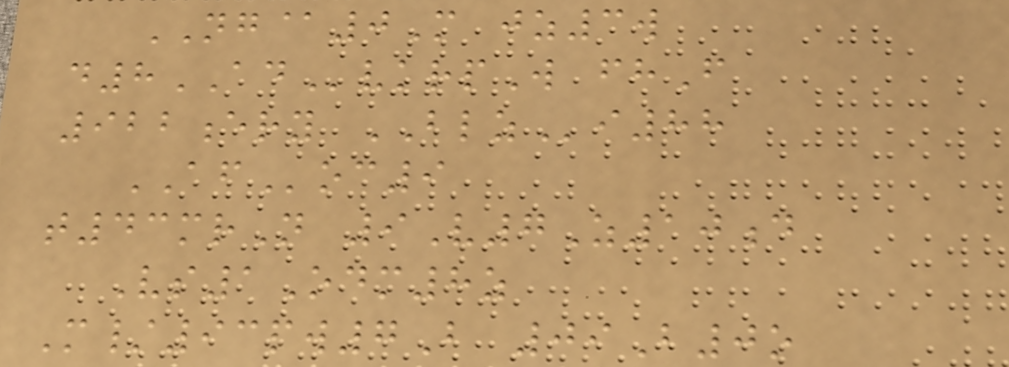NG@0M jz3w
d8ADvkrpW fhF
922ery BLZi88
AFoc9
t43mrN 9V7Z10d
Vs1Odm8z
M/93pw7B 09B0o
